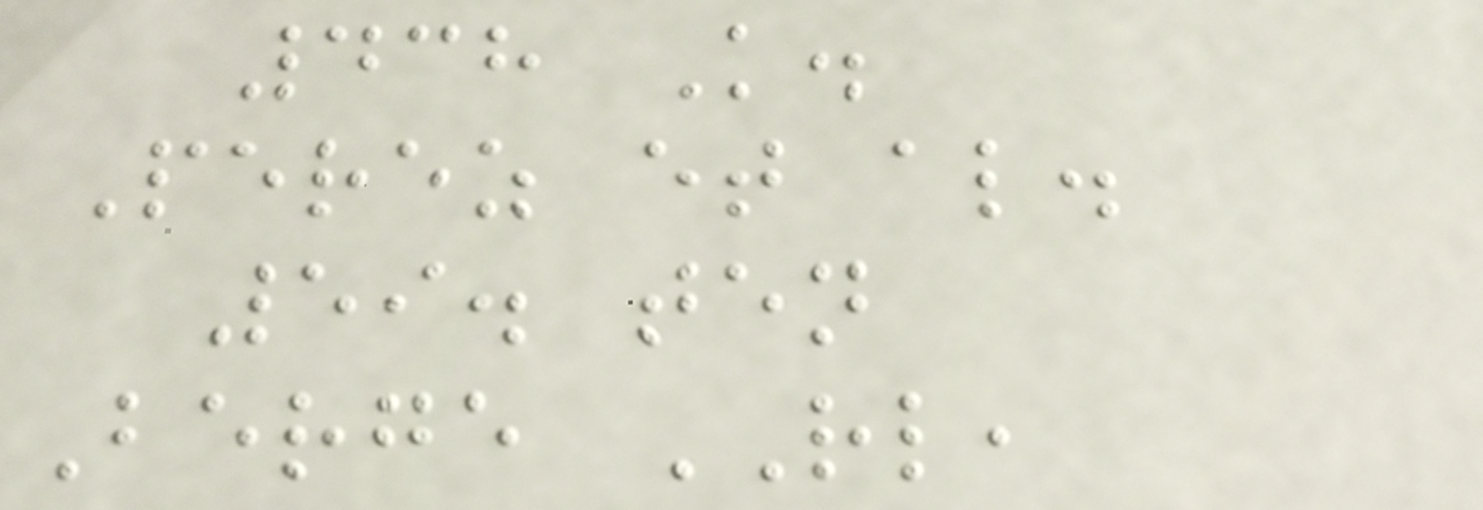438 K.
Perez et al.
59. ten
Berge RL,
